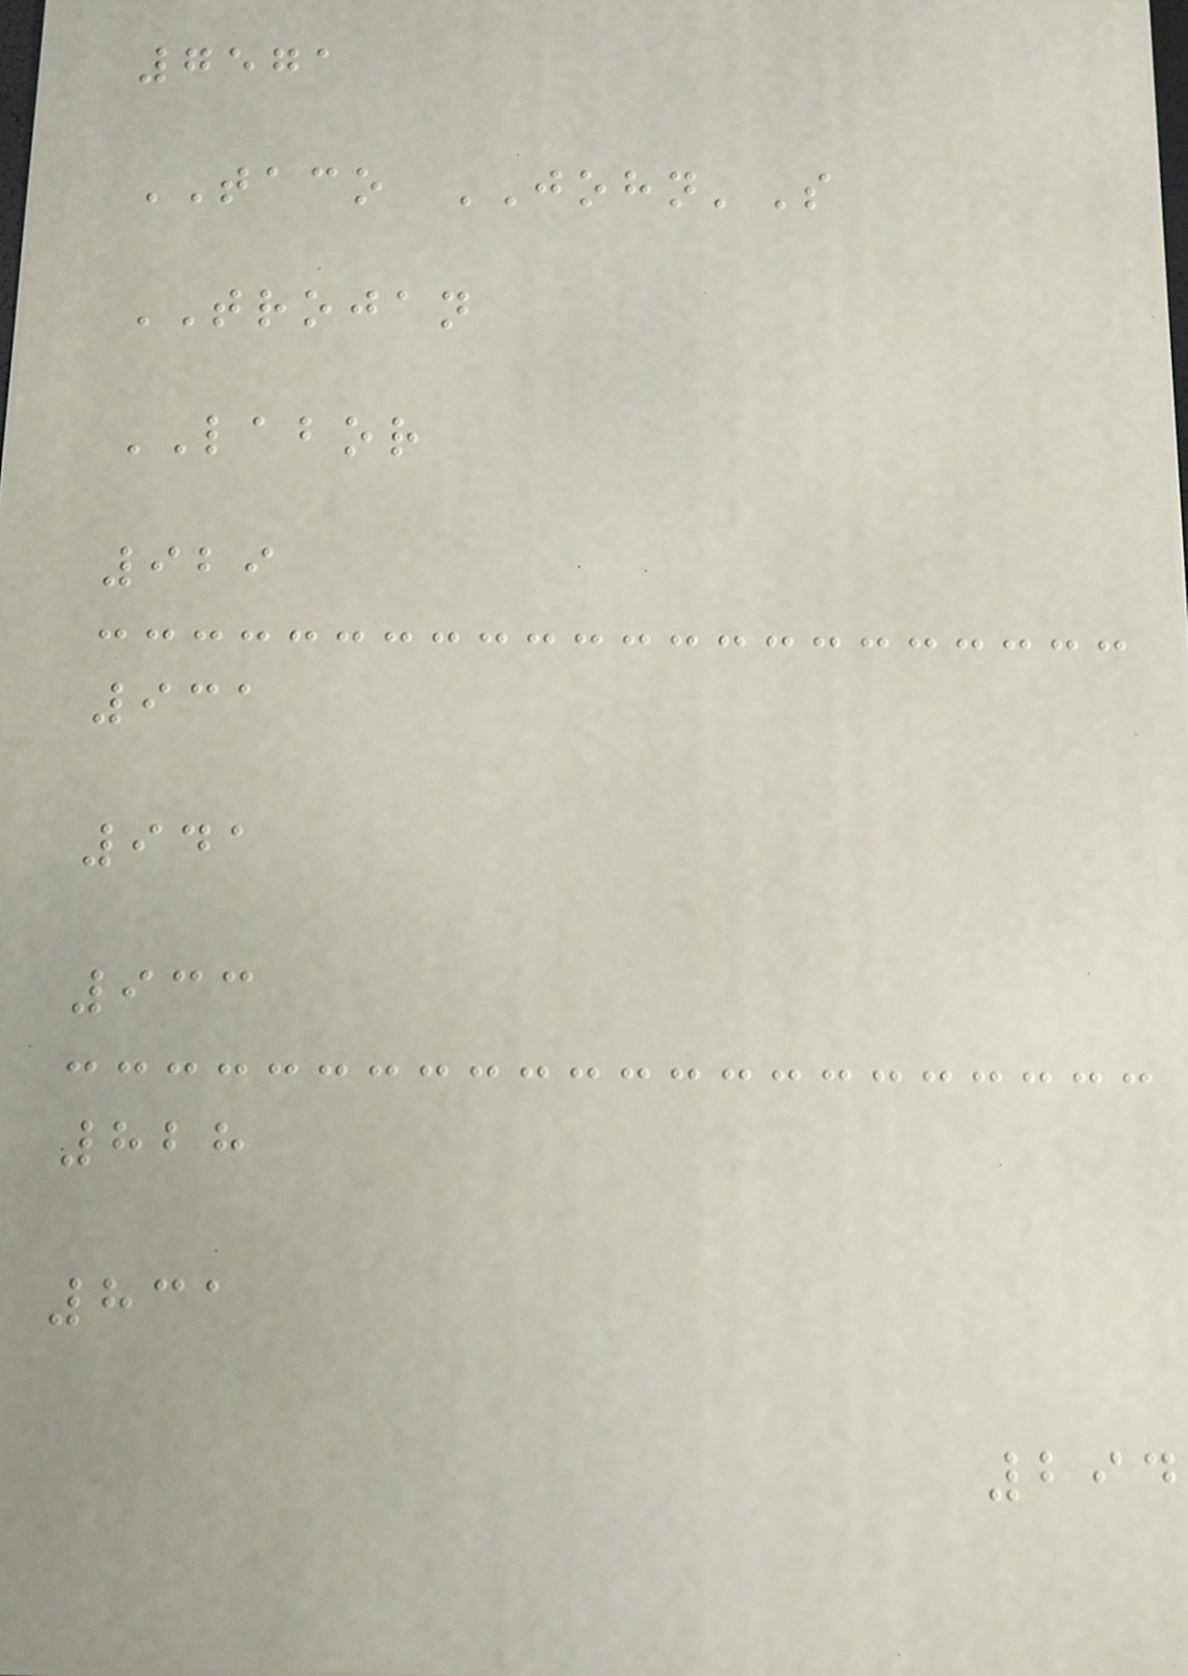7571
TACO JOHN'S
TROJAN
LABOR
929
931
941
933
828
831
294
